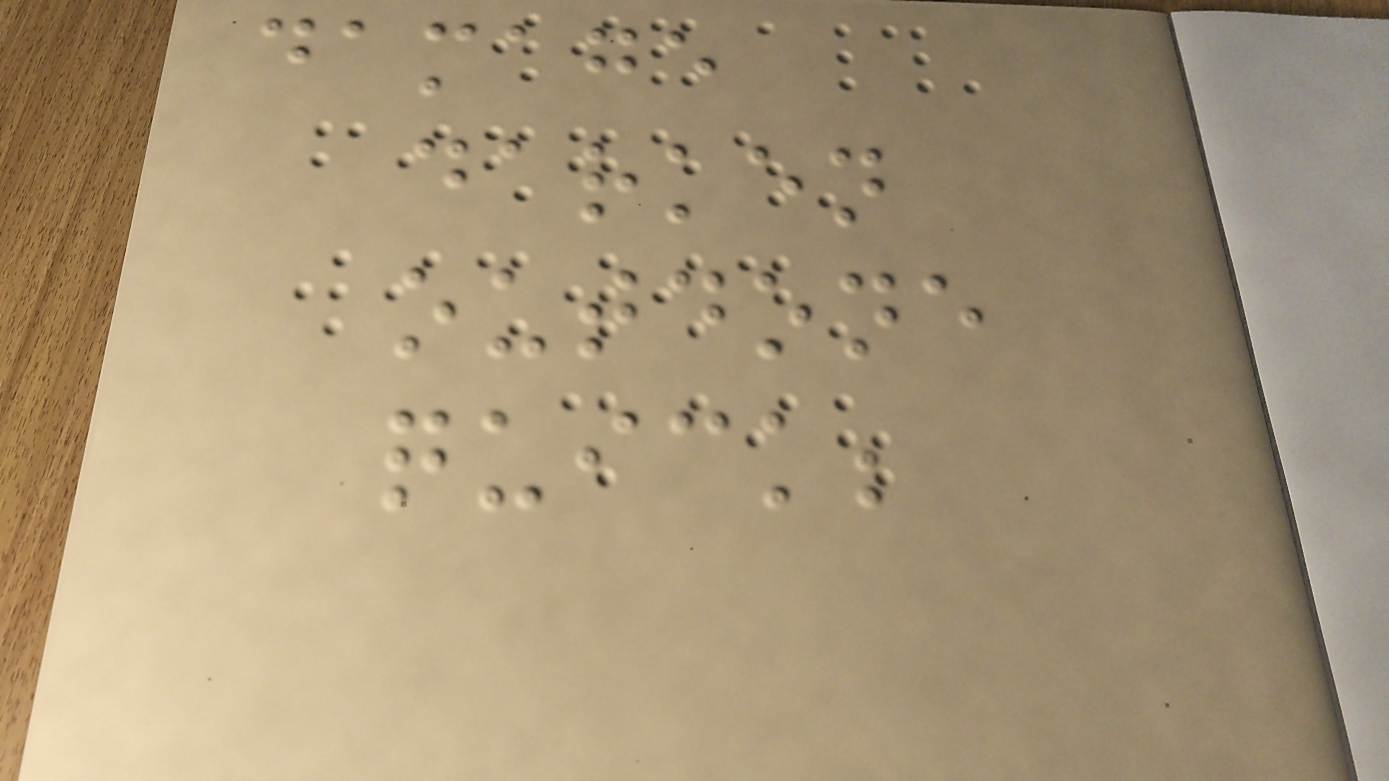damage
darken
outdone
quick;
